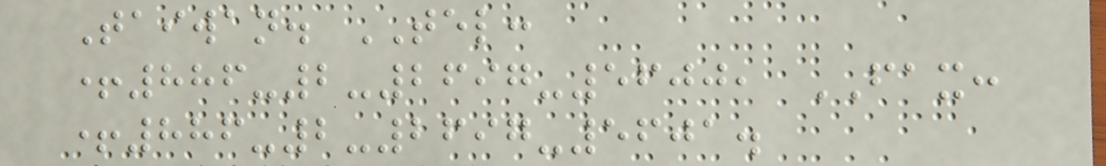Taiwan. TEL:
+886-2-2697-5600, FAX:
+886-2-2697-5601.
